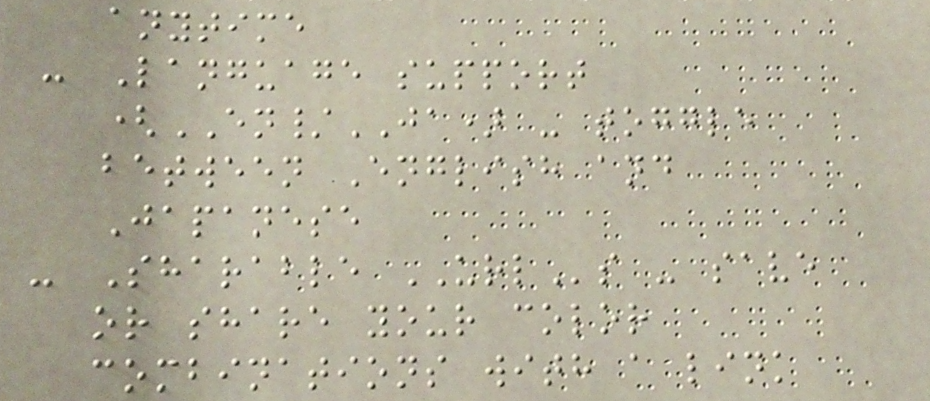anytime
- Language support
(EN/JA) - toggle
between English and
Japanese
- Sharable URLs - save
or share your color
combinations with a link
